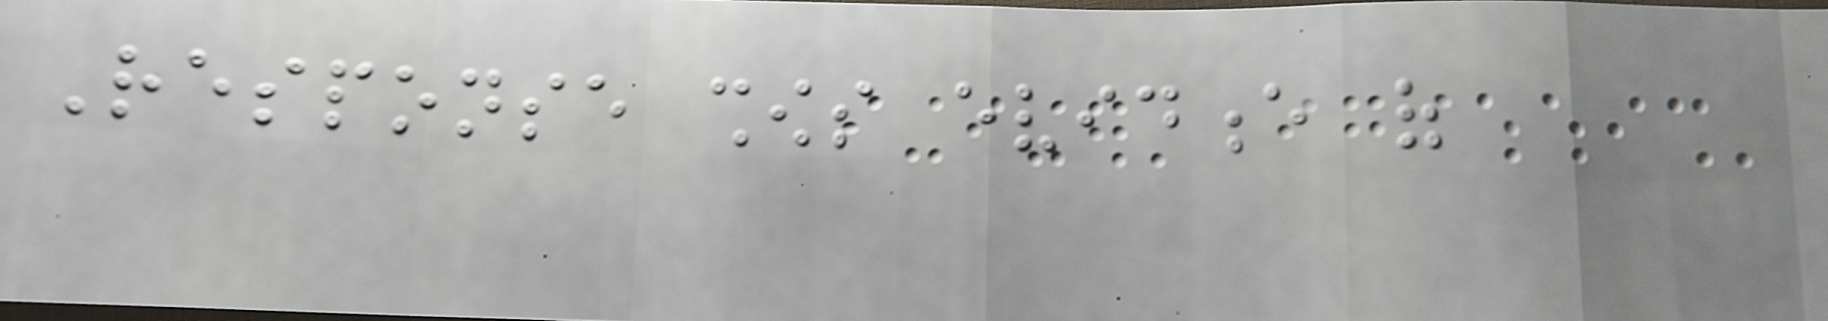Response shows evidence of
